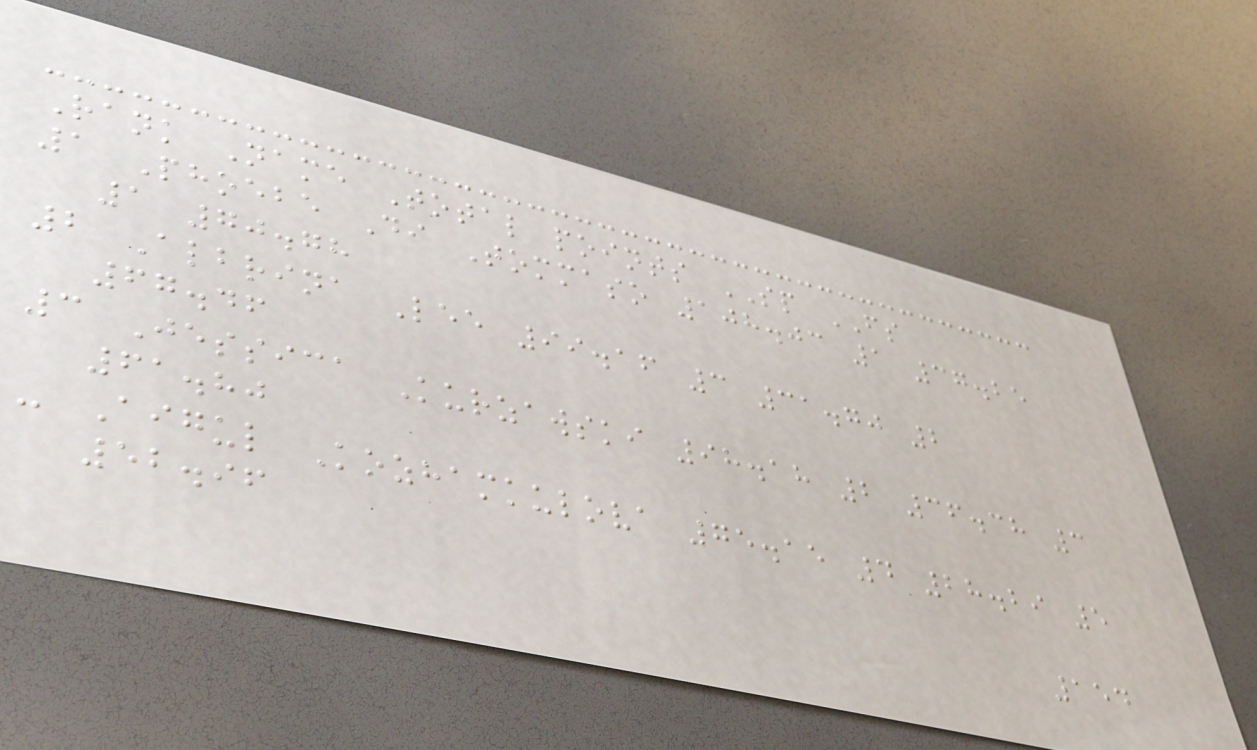Rank Name Total points SP FS
1 Phoebe Di Tommaso 108.03 1 37.25
1 70.78
2 Albrina Lee 99.16 3 31.70 2
67.46
3 Jessica Kurzawski 98.18 2 36.38 3
61.80
- Aigul Kozhamkulova 75.15 4 28.29 5
52.96
154
